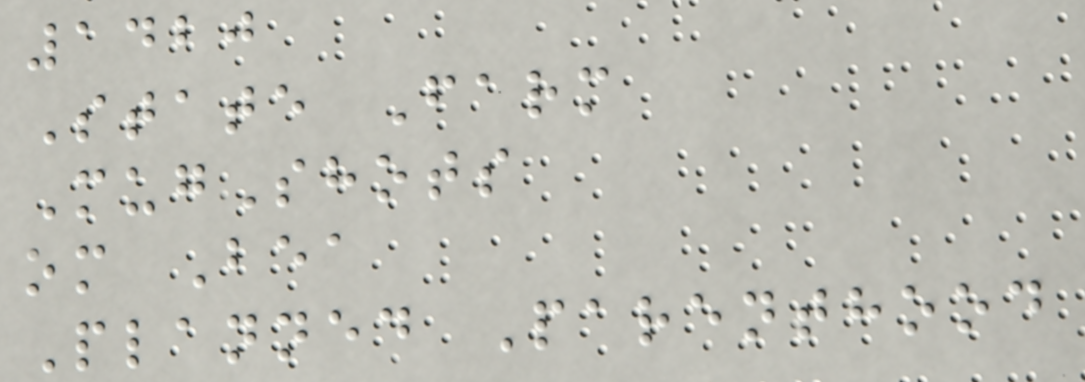1420
State Farm
MugShots
om Bea
Planned Parenthood
